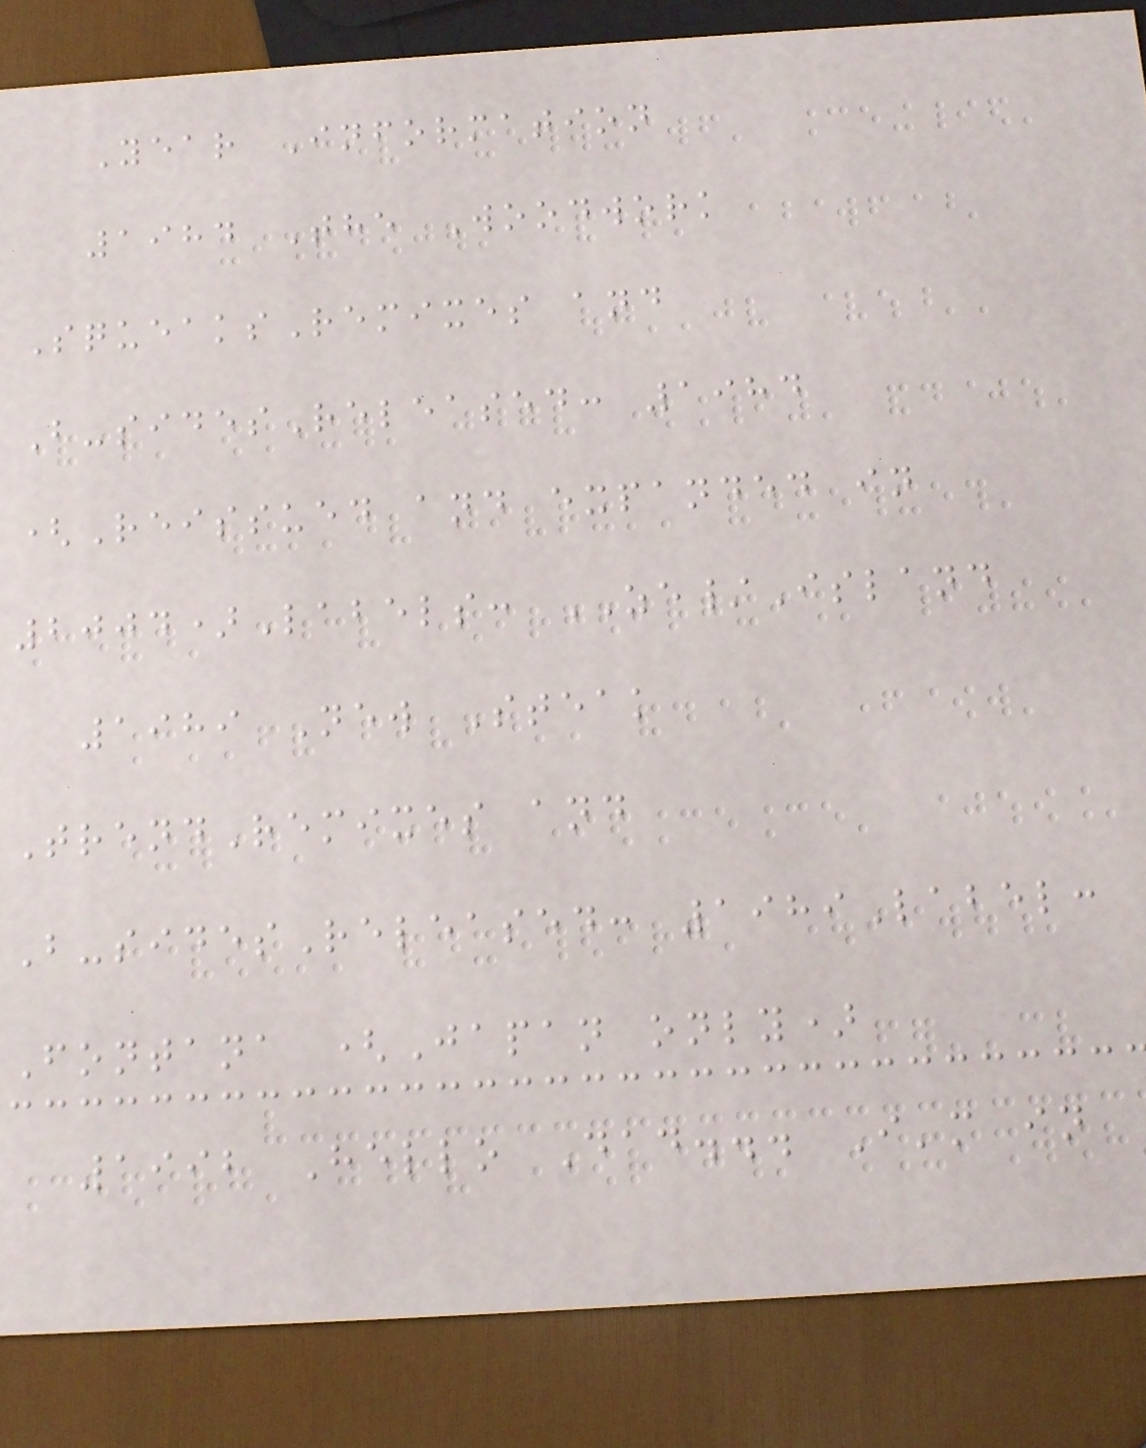Year Information
1984 The Woodwork
SqueaksRemixes and
B-sidesReleased: 1984
(Reissued and expanded in
2004)Labels: ZE/Island
1989 New Steak
TrendRemixes and
B-sidesReleased: 1989Label:
Fontana (Japan only)
1992 Hello Dad... I'm in
